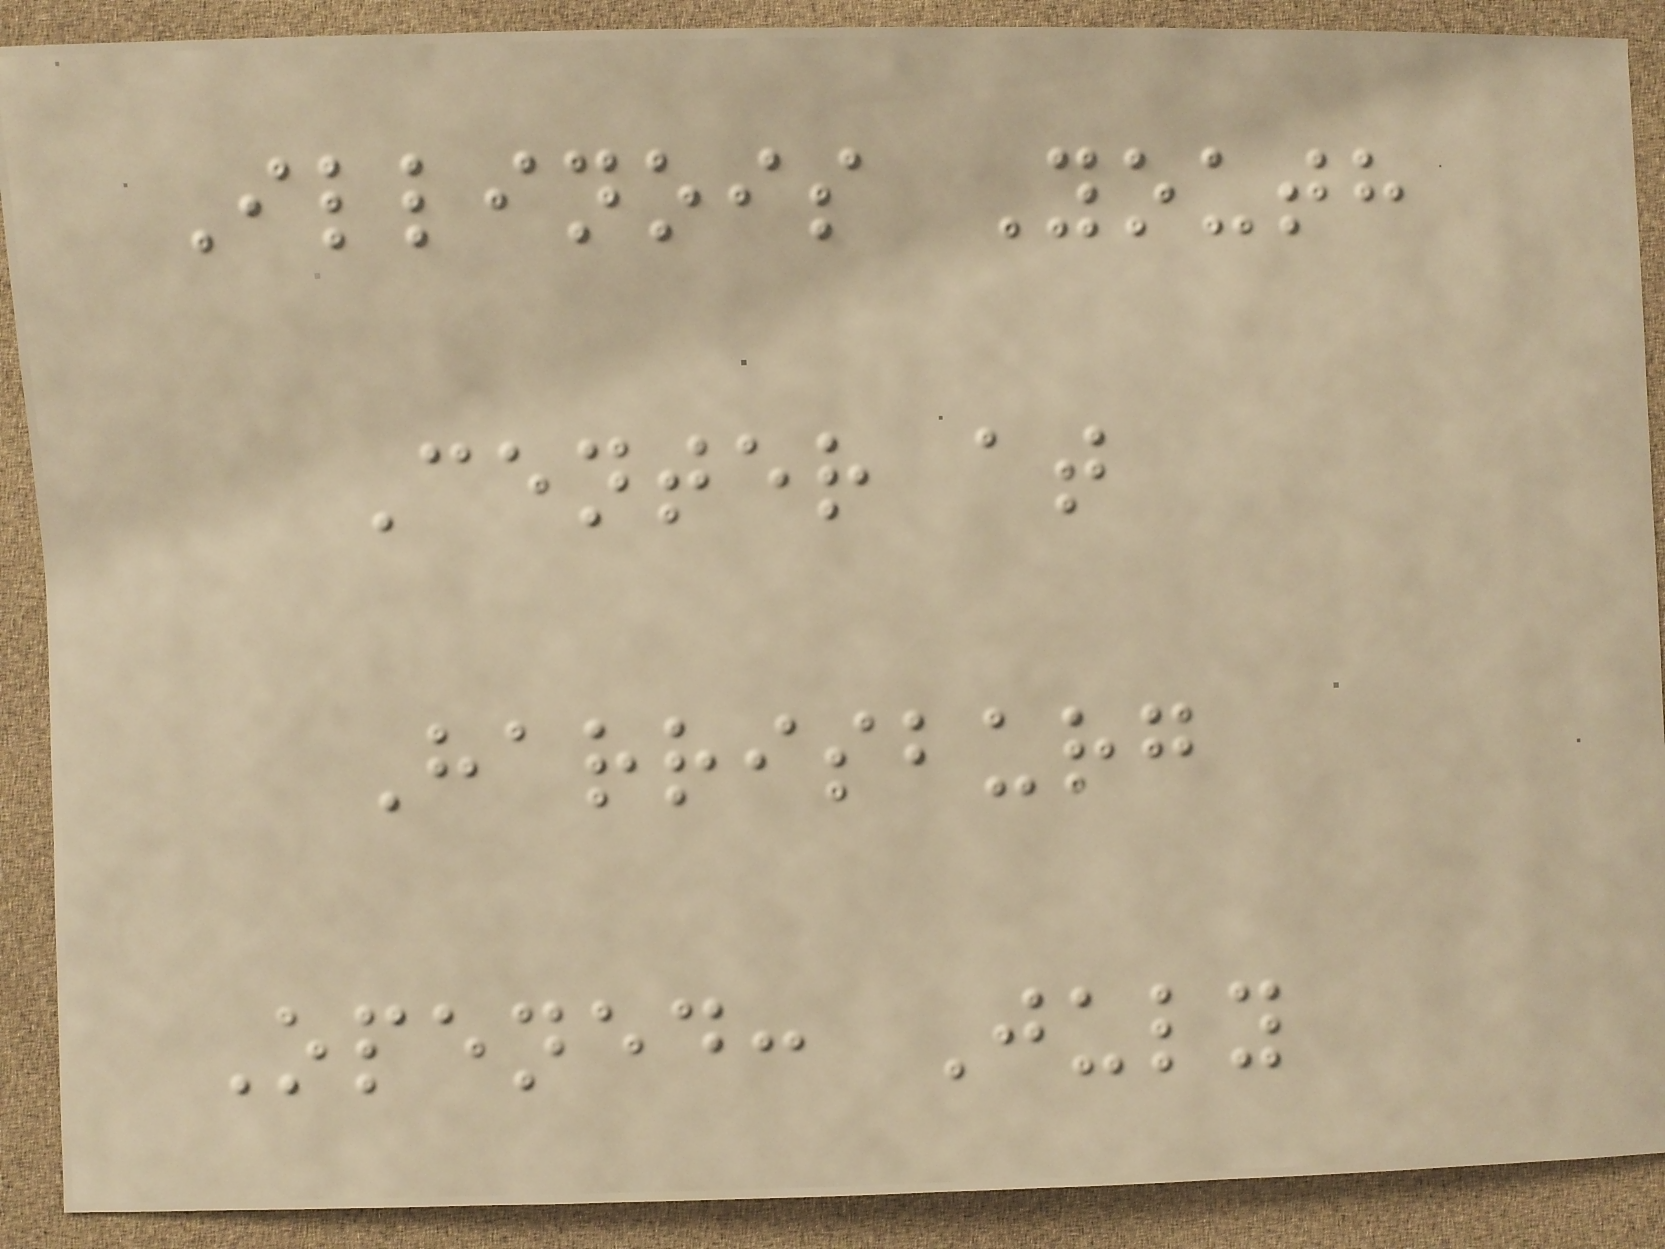Illinois Youth
Center at
Harrisburg
Opened: July
